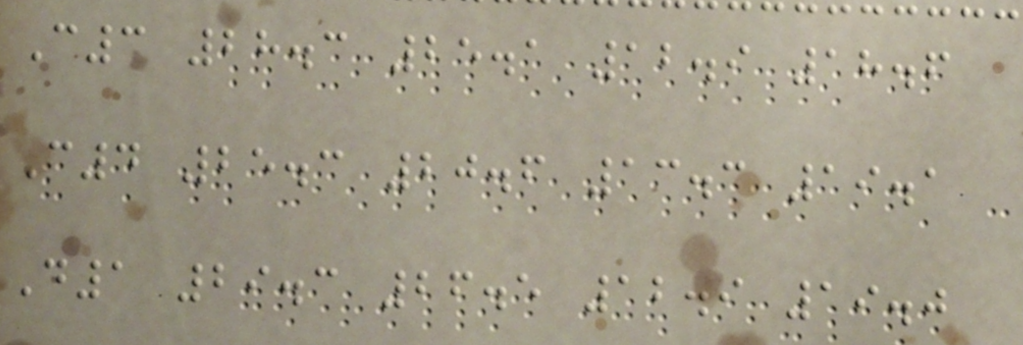C3 28.3 25.1 12.9 18.6
C4 25.3 20.6 13.3 19.1
D1 29.3 26.5 12.9 19.0
